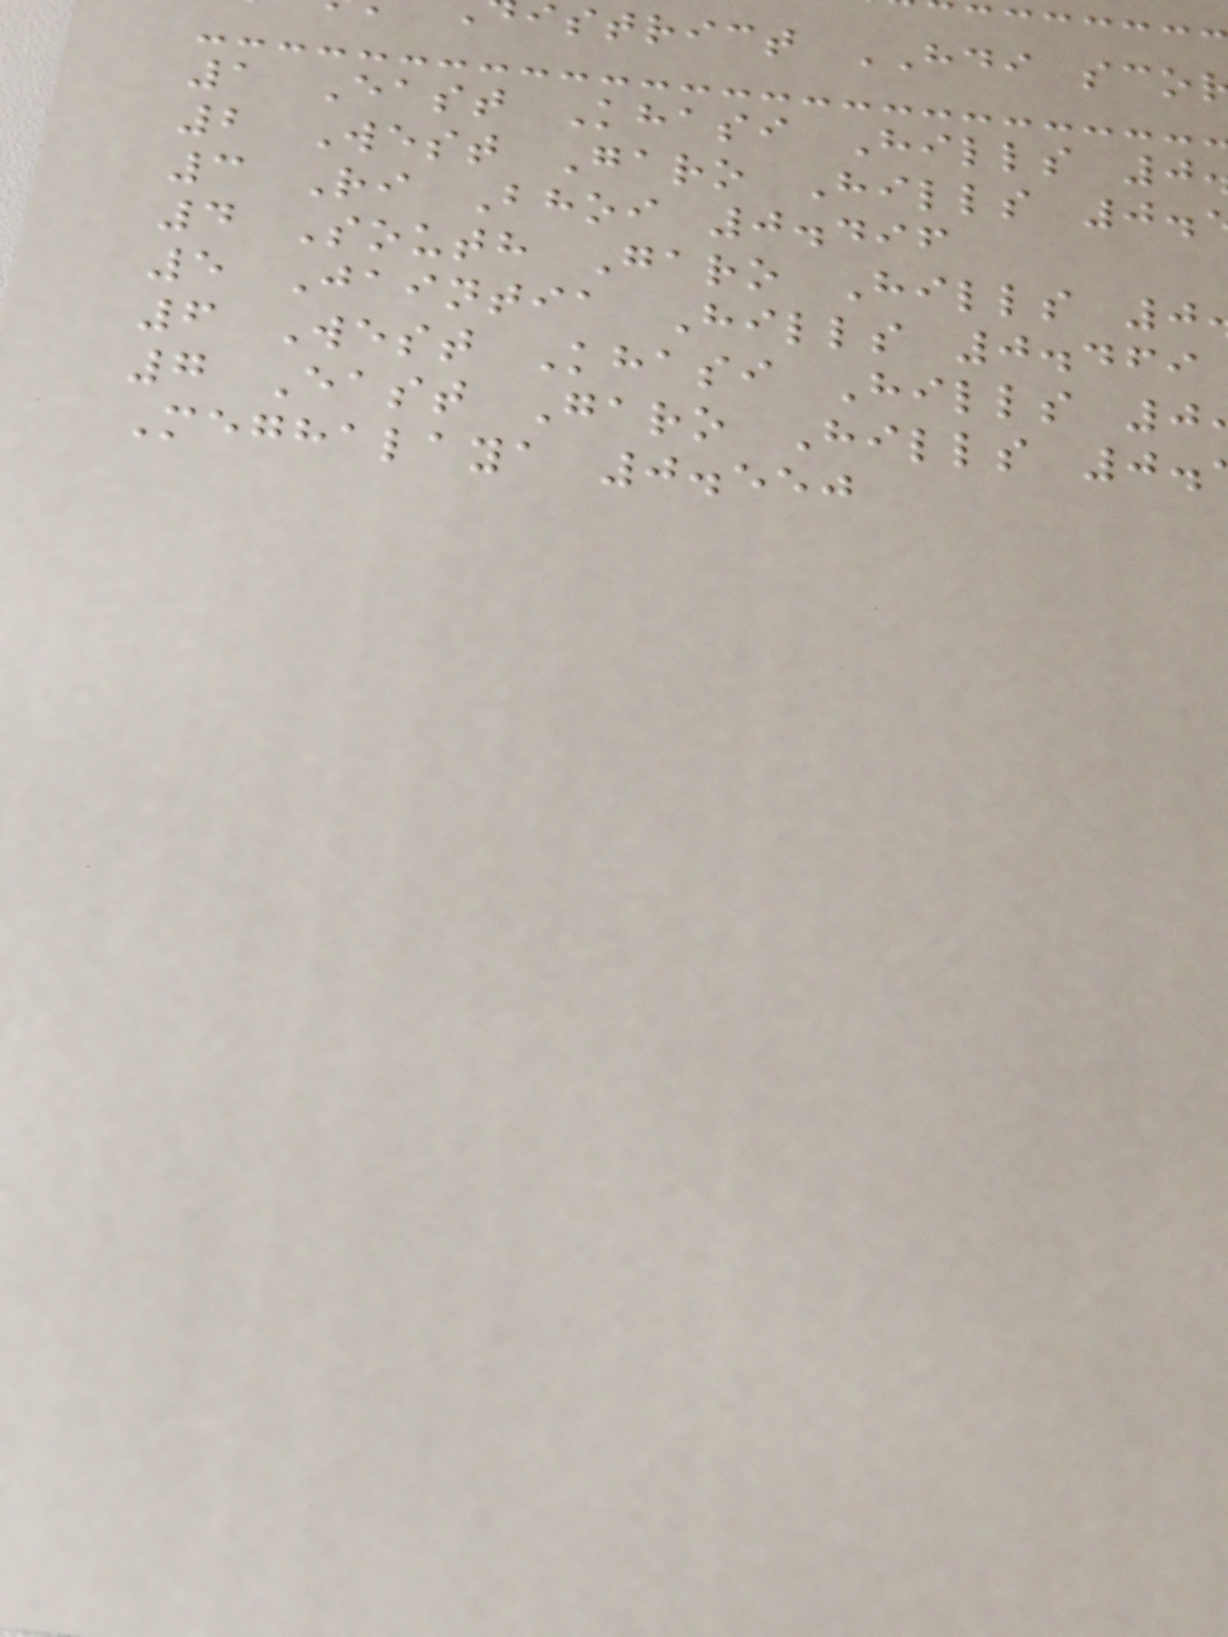strict HDI sco
1 East Khasi Hills 0
2 West Garo Hills 0.
3 Ri Bhoi 0.496
4 South Garo Hills 0
5 Jaintia Hills 0.469
6 West Khasi Hills 0
7 East Garo Hills 0.
Meghalaya 0.550
